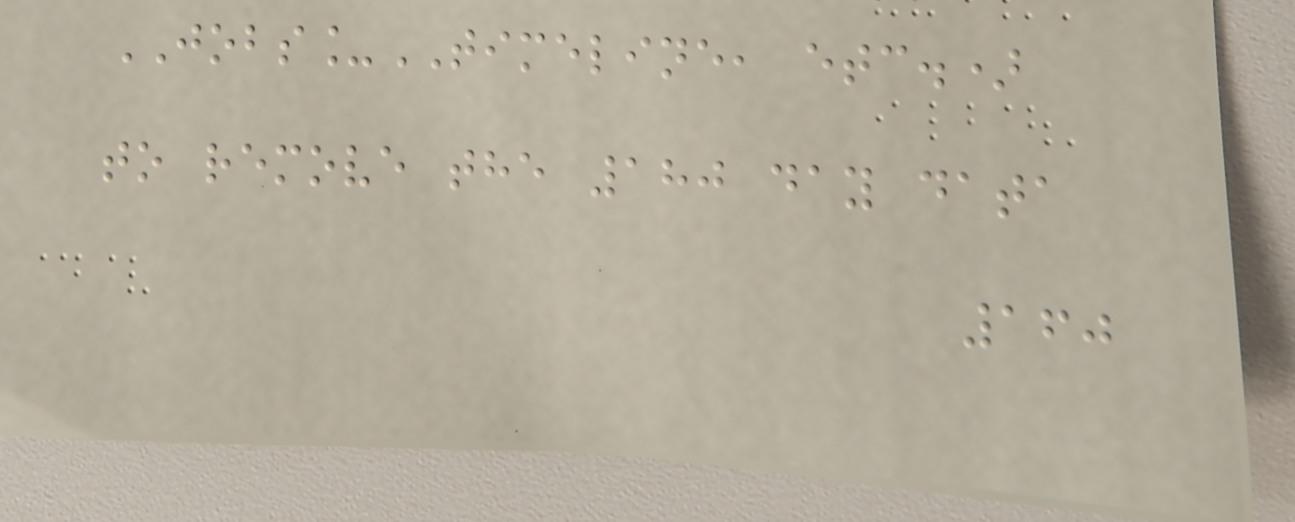JOBS_TIMELINE, etc.)
to remove the 180 day data
160
